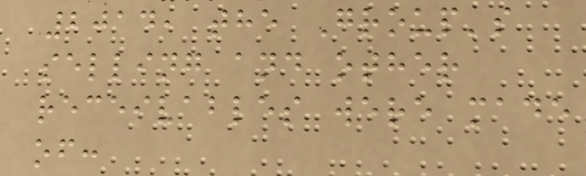2014, the Group's
selling and other
receivables were made
of:
